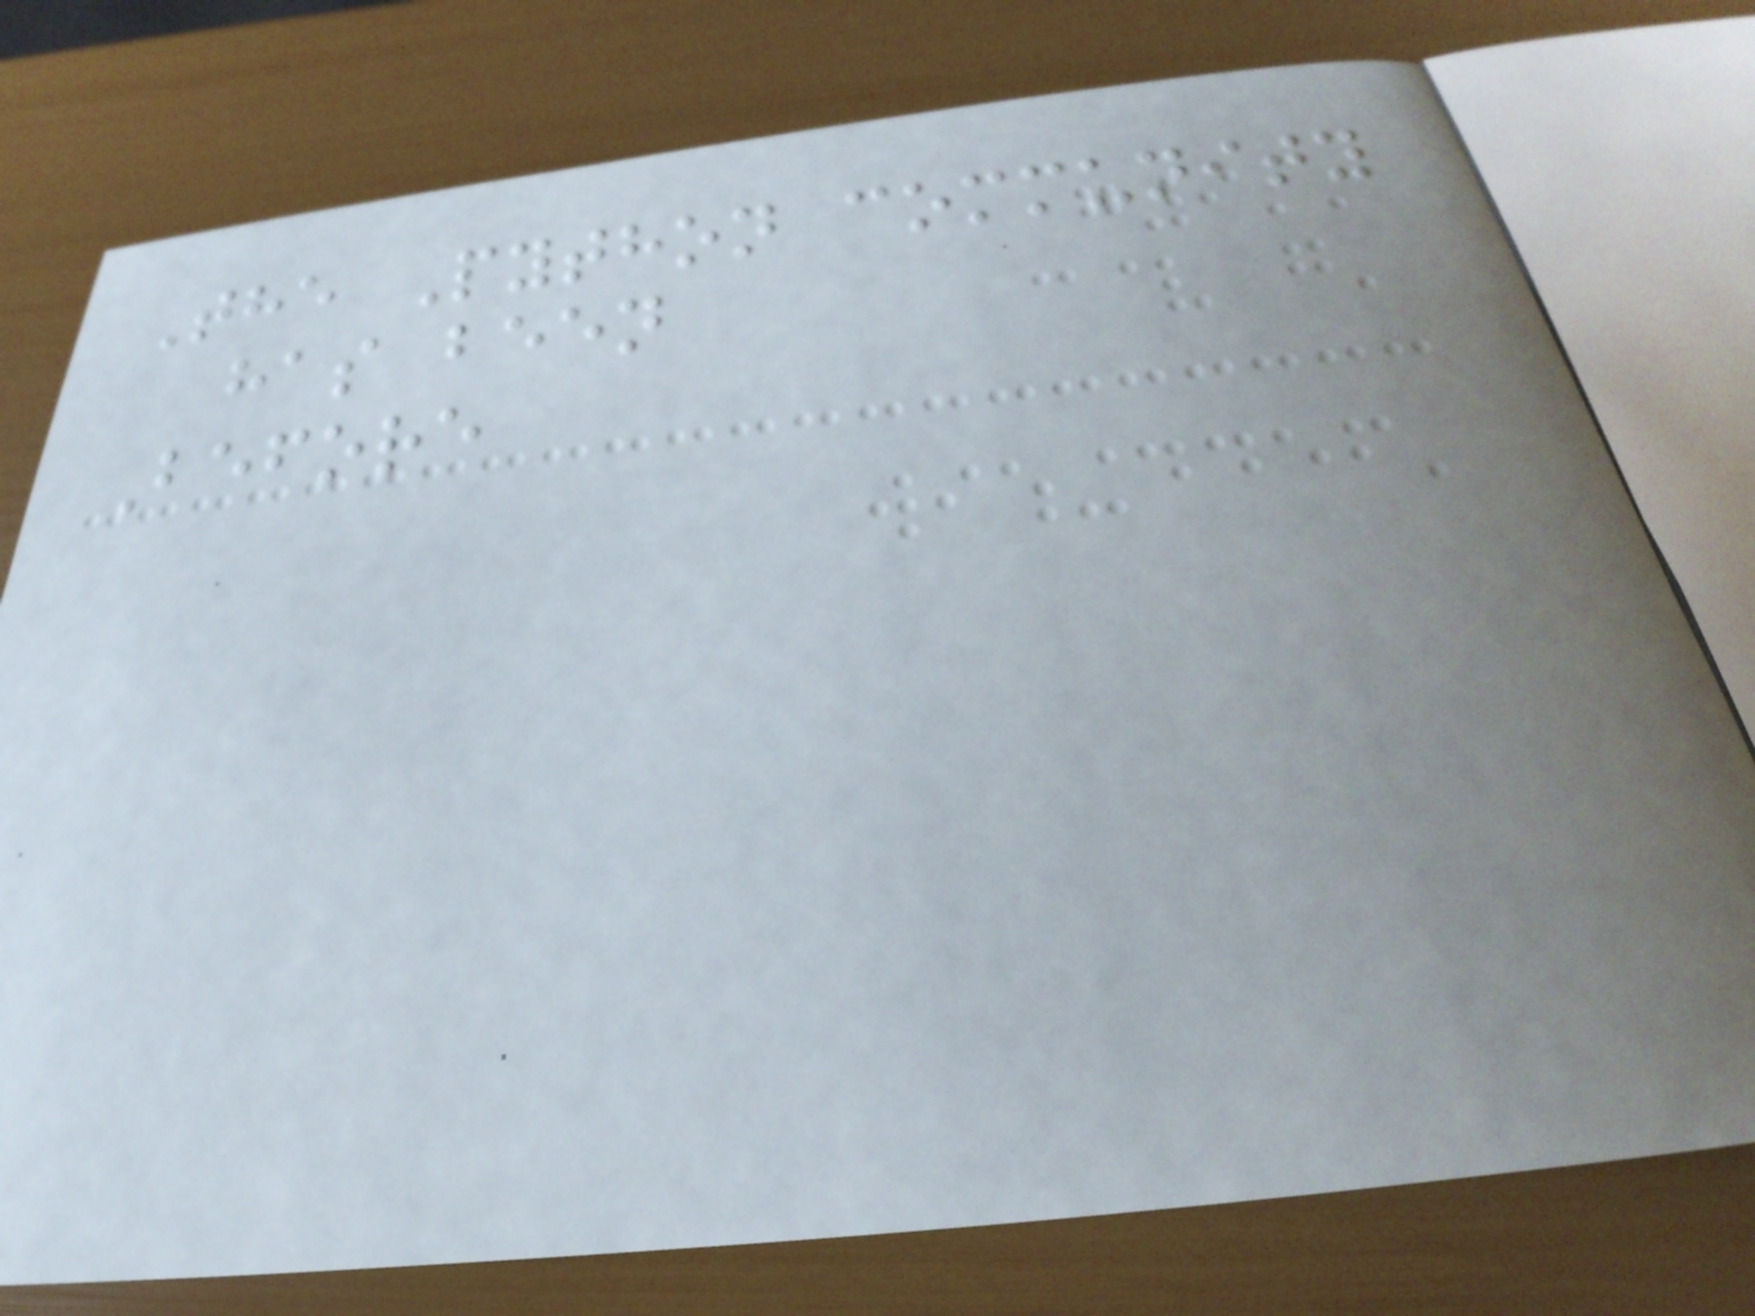The Python community
has been
Before
